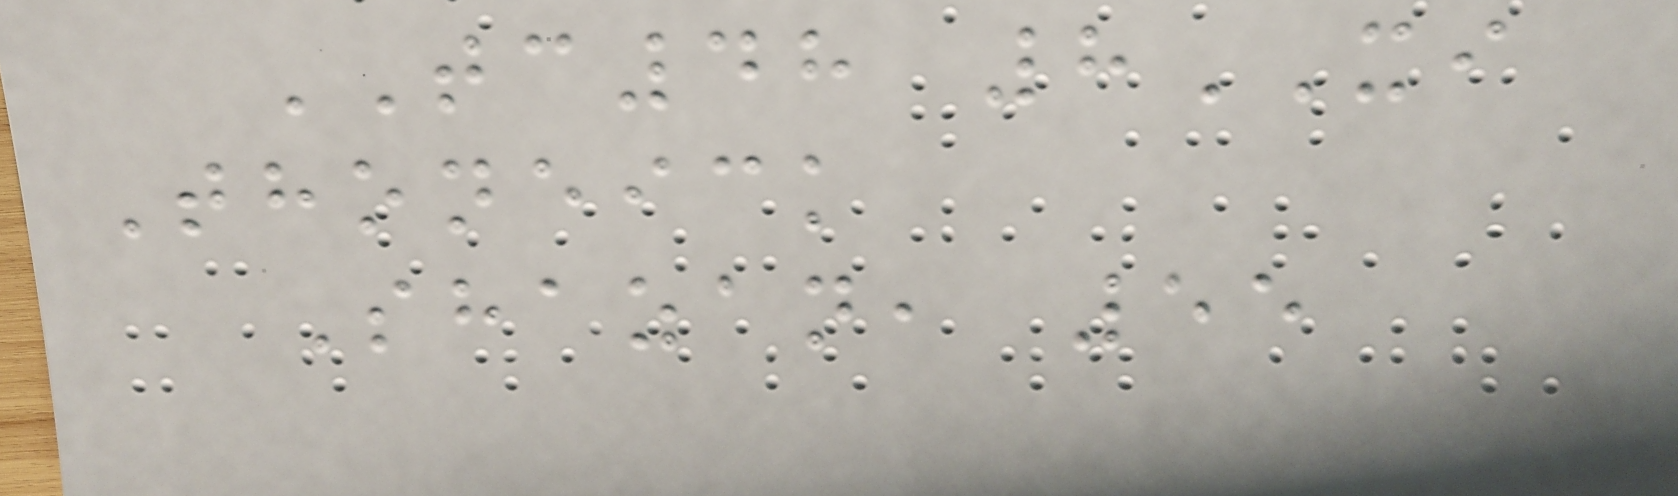TC48 8XI
Thoneick
Shazan, 55
